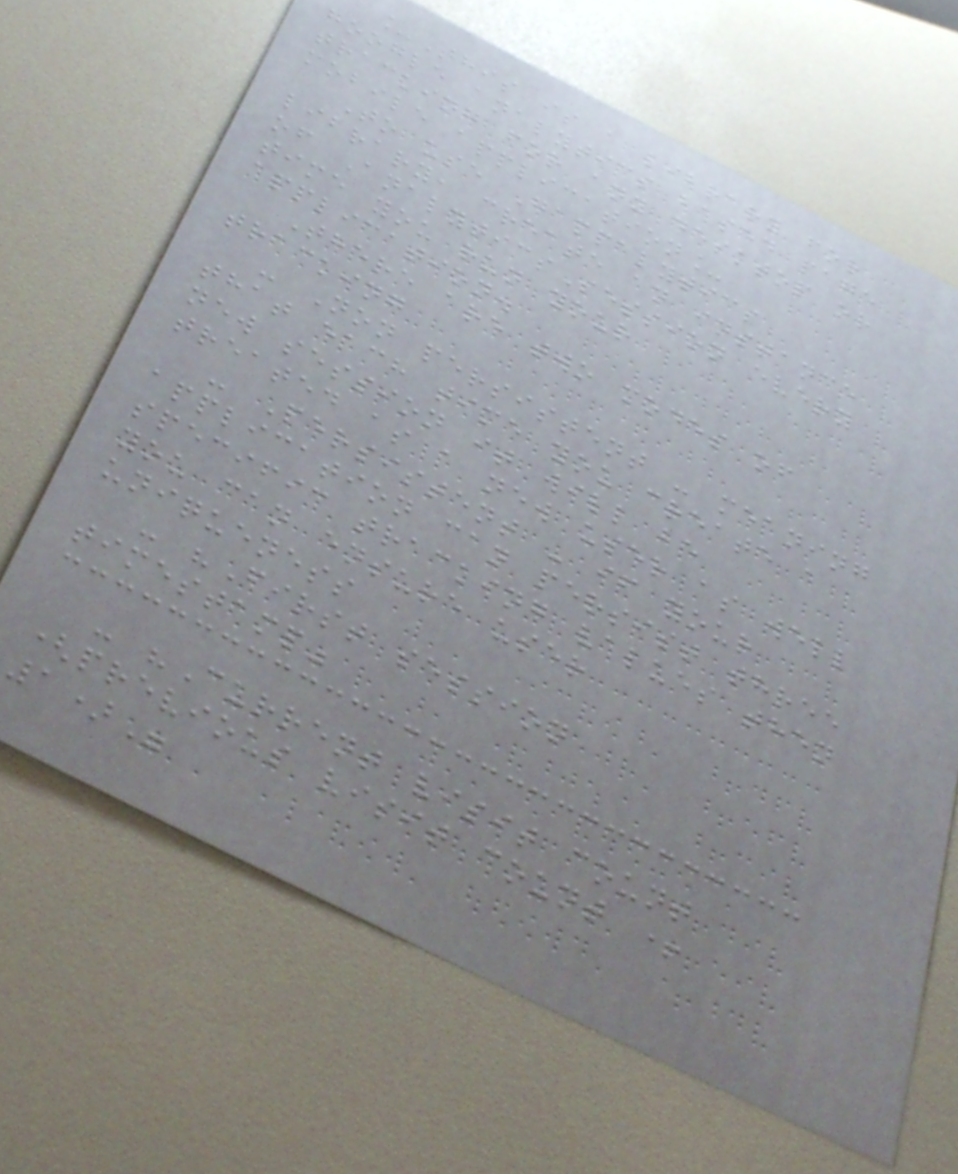_This is a library for
google analytics based page
tracking for any desktop or
mobile application_
To use Gappalytics
library, create an instance
of AnalyticsSession every
time you run your
application.
There are two modes of
tracking
- Non persistent - meaning
that each time you create a
new session it will be
treated as a new user as well
- Persistent - if your
application can persist three
specific tracking values then
you can ensure user
uniqueness
- "First session
timestamp"
- "Current visit count
(previous visit count +
1)"
